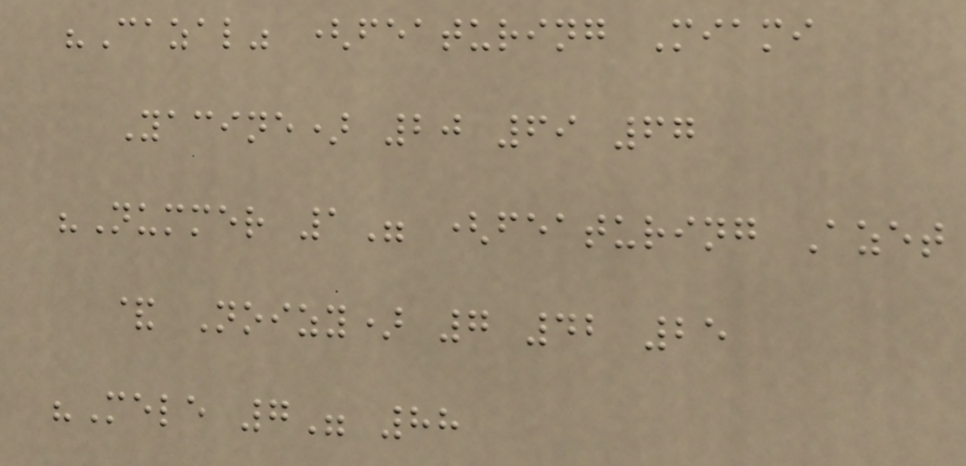"Cazal" (featuring Miami
Yacine) 20 69 67
"Nummer 1" (featuring Azet
& Noizy) 7 42 25
"Mele 7" 88
